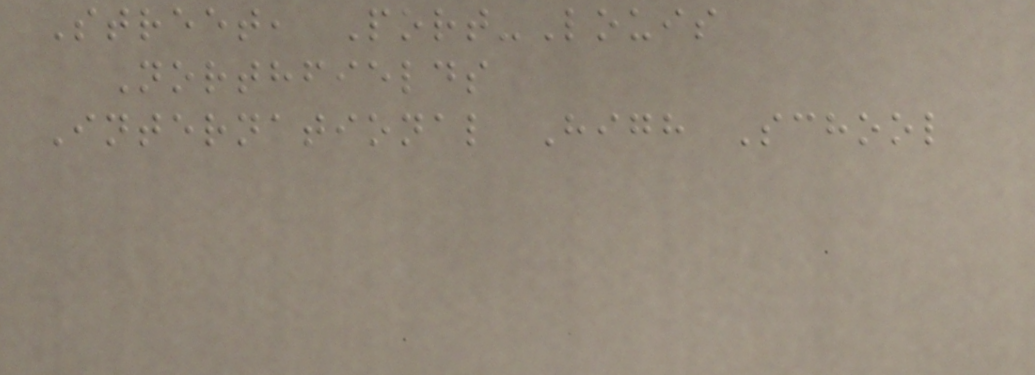Street, Port-Louis
Northfields
International High School
